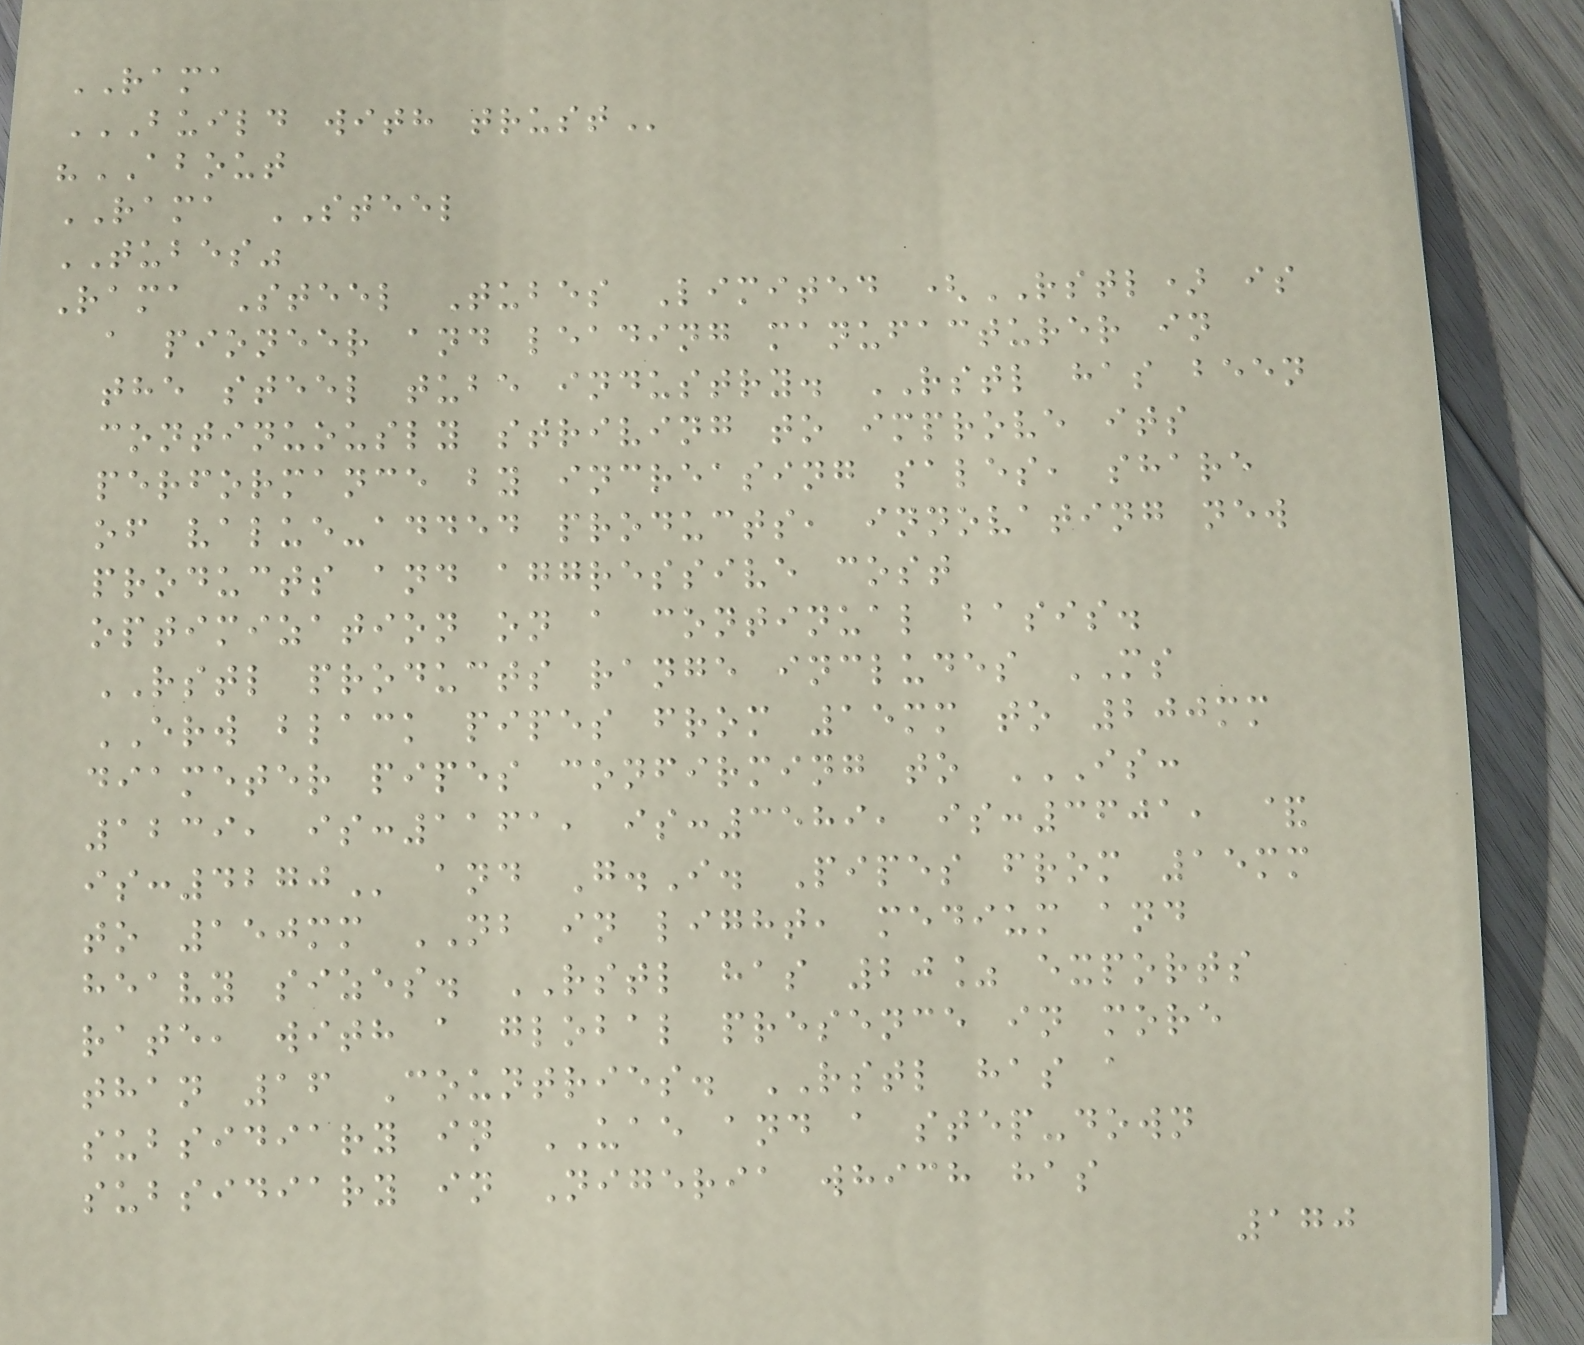RAMA
BUILD WITH TRUST
"ABOUT
RAMA STEEL
TUBES"
Rama Steel Tubes Limited (RSTL) is
a pioneer and leading manufacturer in
the steel tube industry. RSTL has been
continuously striving to improve its
performance by increasing sales, share
of value-added products, innovating new
products and aggressive cost
optimization on a continual basis.
RSTL products range includes MS
ERW black pipes from 15mm to 200mm
diameter pipes confirming to IS:
1239, IS:1161, IS:3589, IS:3601, &
IS:4270 and G.I. Pipes from 15mm
to 150mm NB in light, medium and
heavy sizes. RSTL has 20% exports
rate, with a global presence in more
than 16 Countries. RSTL has a
subsidiary in UAE and a step-down
subsidiary in Nigeria which has
170
